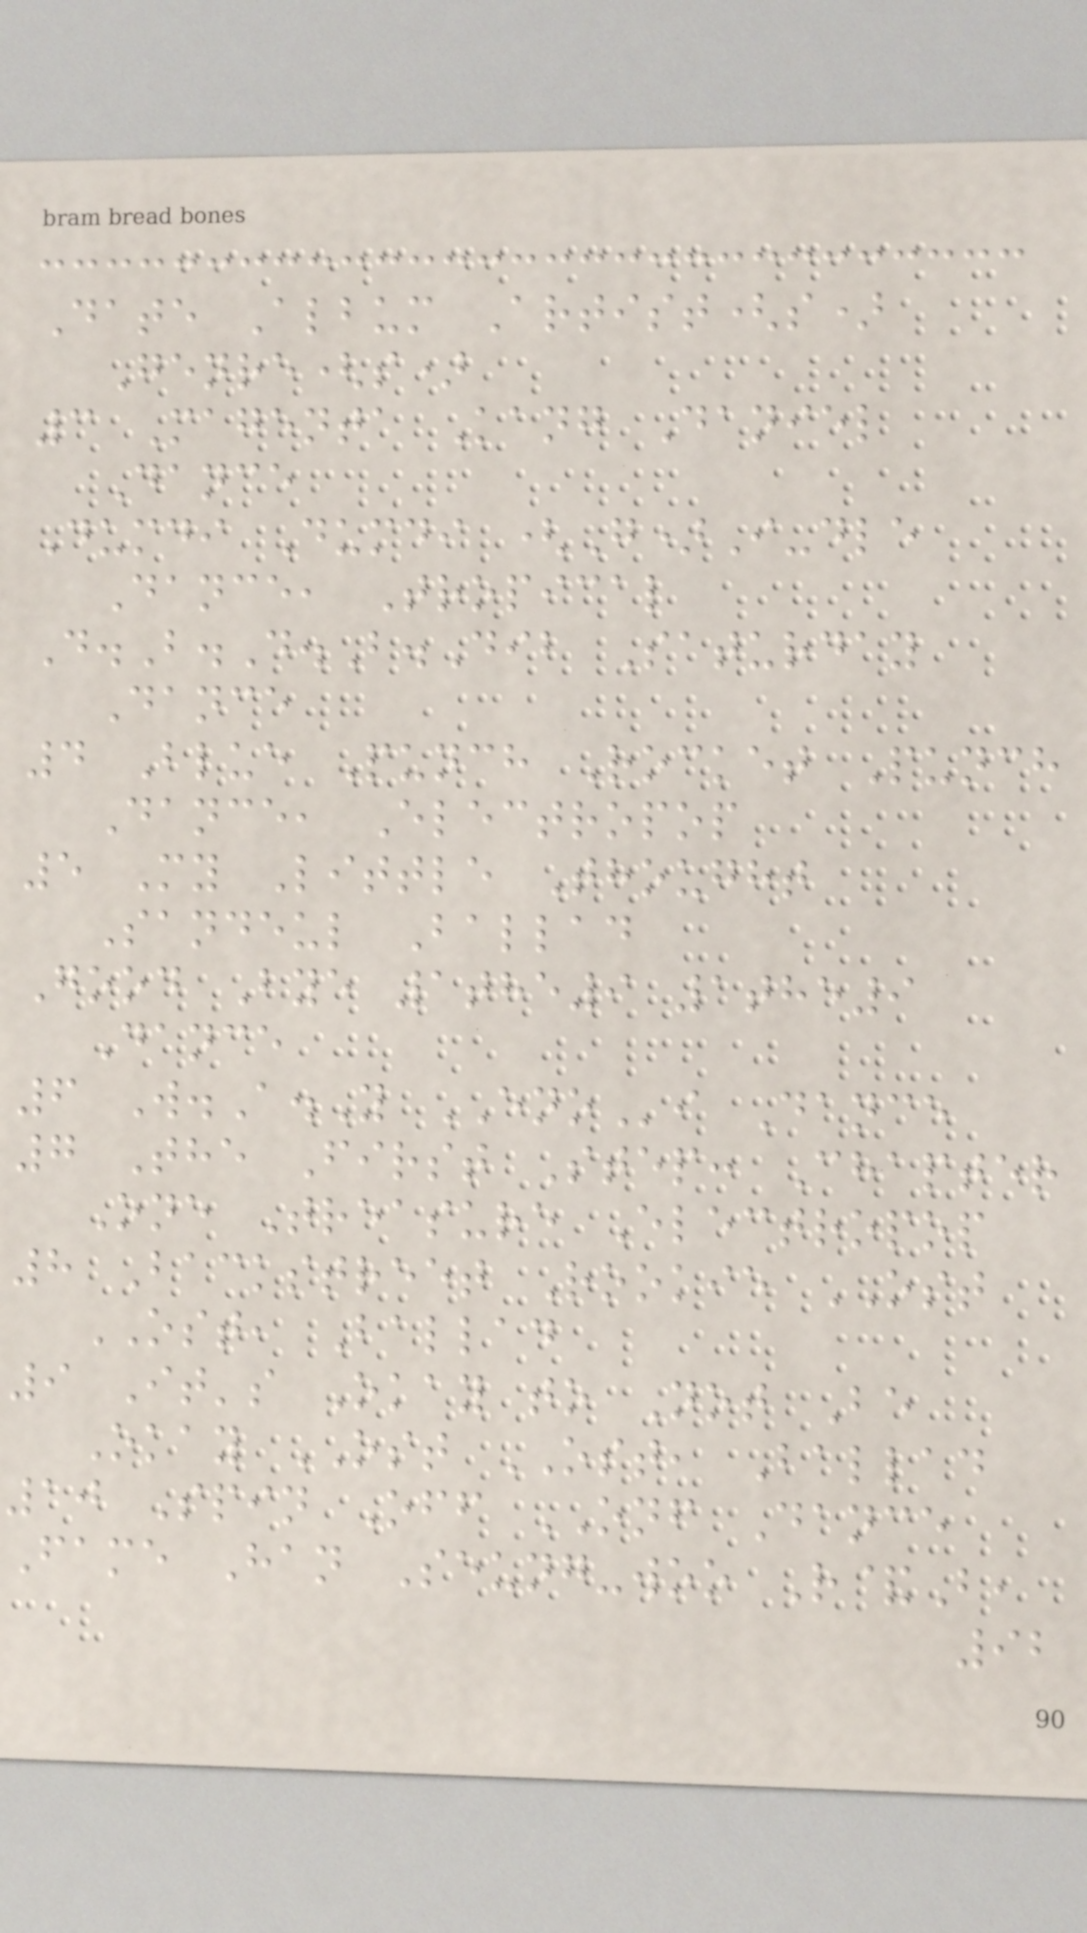Date Album Artist(s)
Genre(s)
3 Magenta Kang Daniel
Dance
Dumdi Dumdi (G)I-dle
Dance, Tropical
D.B.D.B.Dib Saturday
Dance
4 Blue Punch Rocket Punch
Dance, Electropop
5 My Little Thought
Sandeul Ballad
Good Bye 1the9 1the9
Dance
6 W.A.Y ENOi Dance
7 The First Step: Chapter
One Treasure Electropop
8 Backstreet Rookie OST
OST, Ballad
9 It's Okay to Not Be
Okay OST OST, Ballad
10 Spin Off ONF Dance
Fame Han Seung-woo R&B,
92
